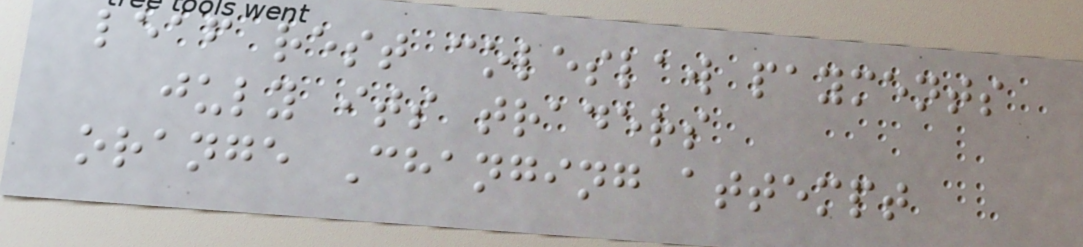leaf rest coleslaw payments
july its traders
orange Changing attempt
